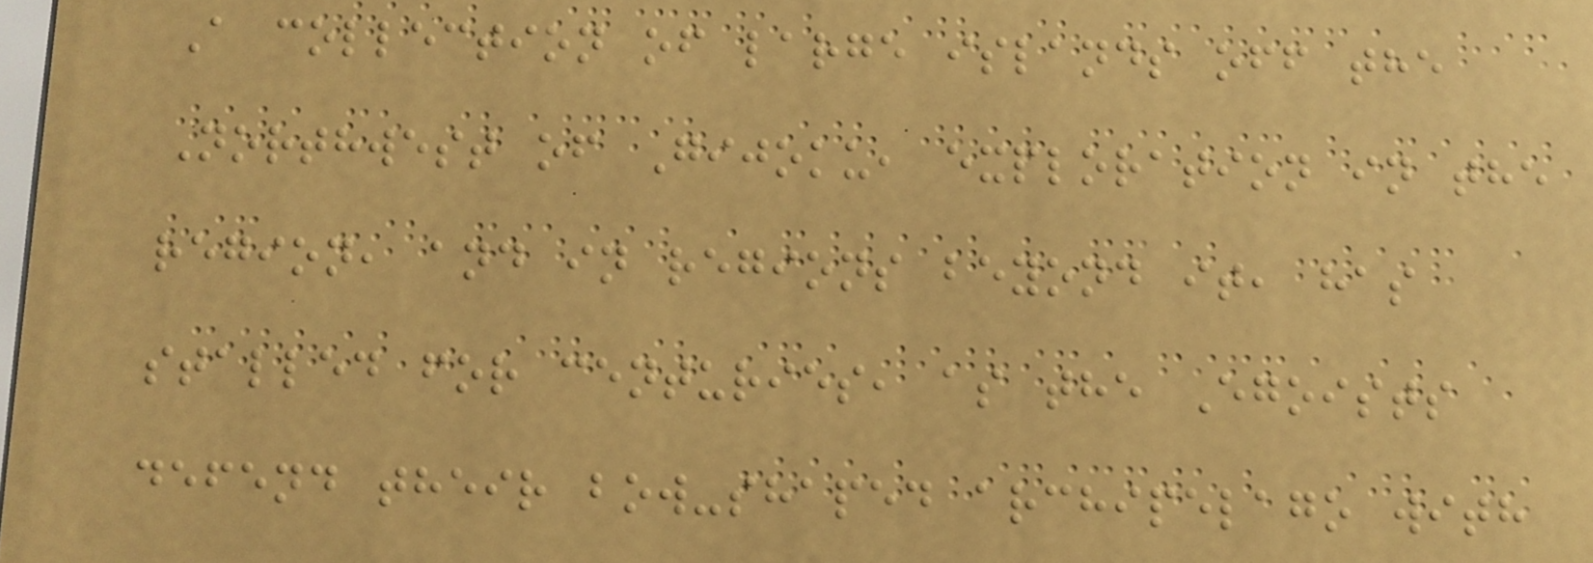A collection of large islands off the
Northwest of Gijoku, exploration in the
region, and in regions beyond it, has
stalled for centuries, as the Egoists
defend their bow-shaped archipelago with
